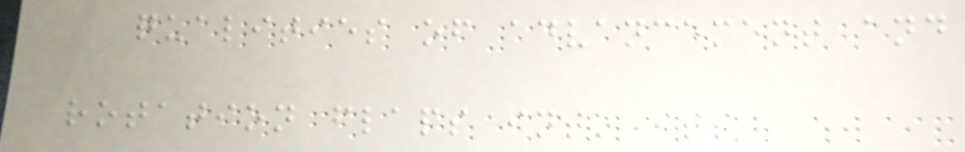qualities of advancement and
rotation flaps into its
